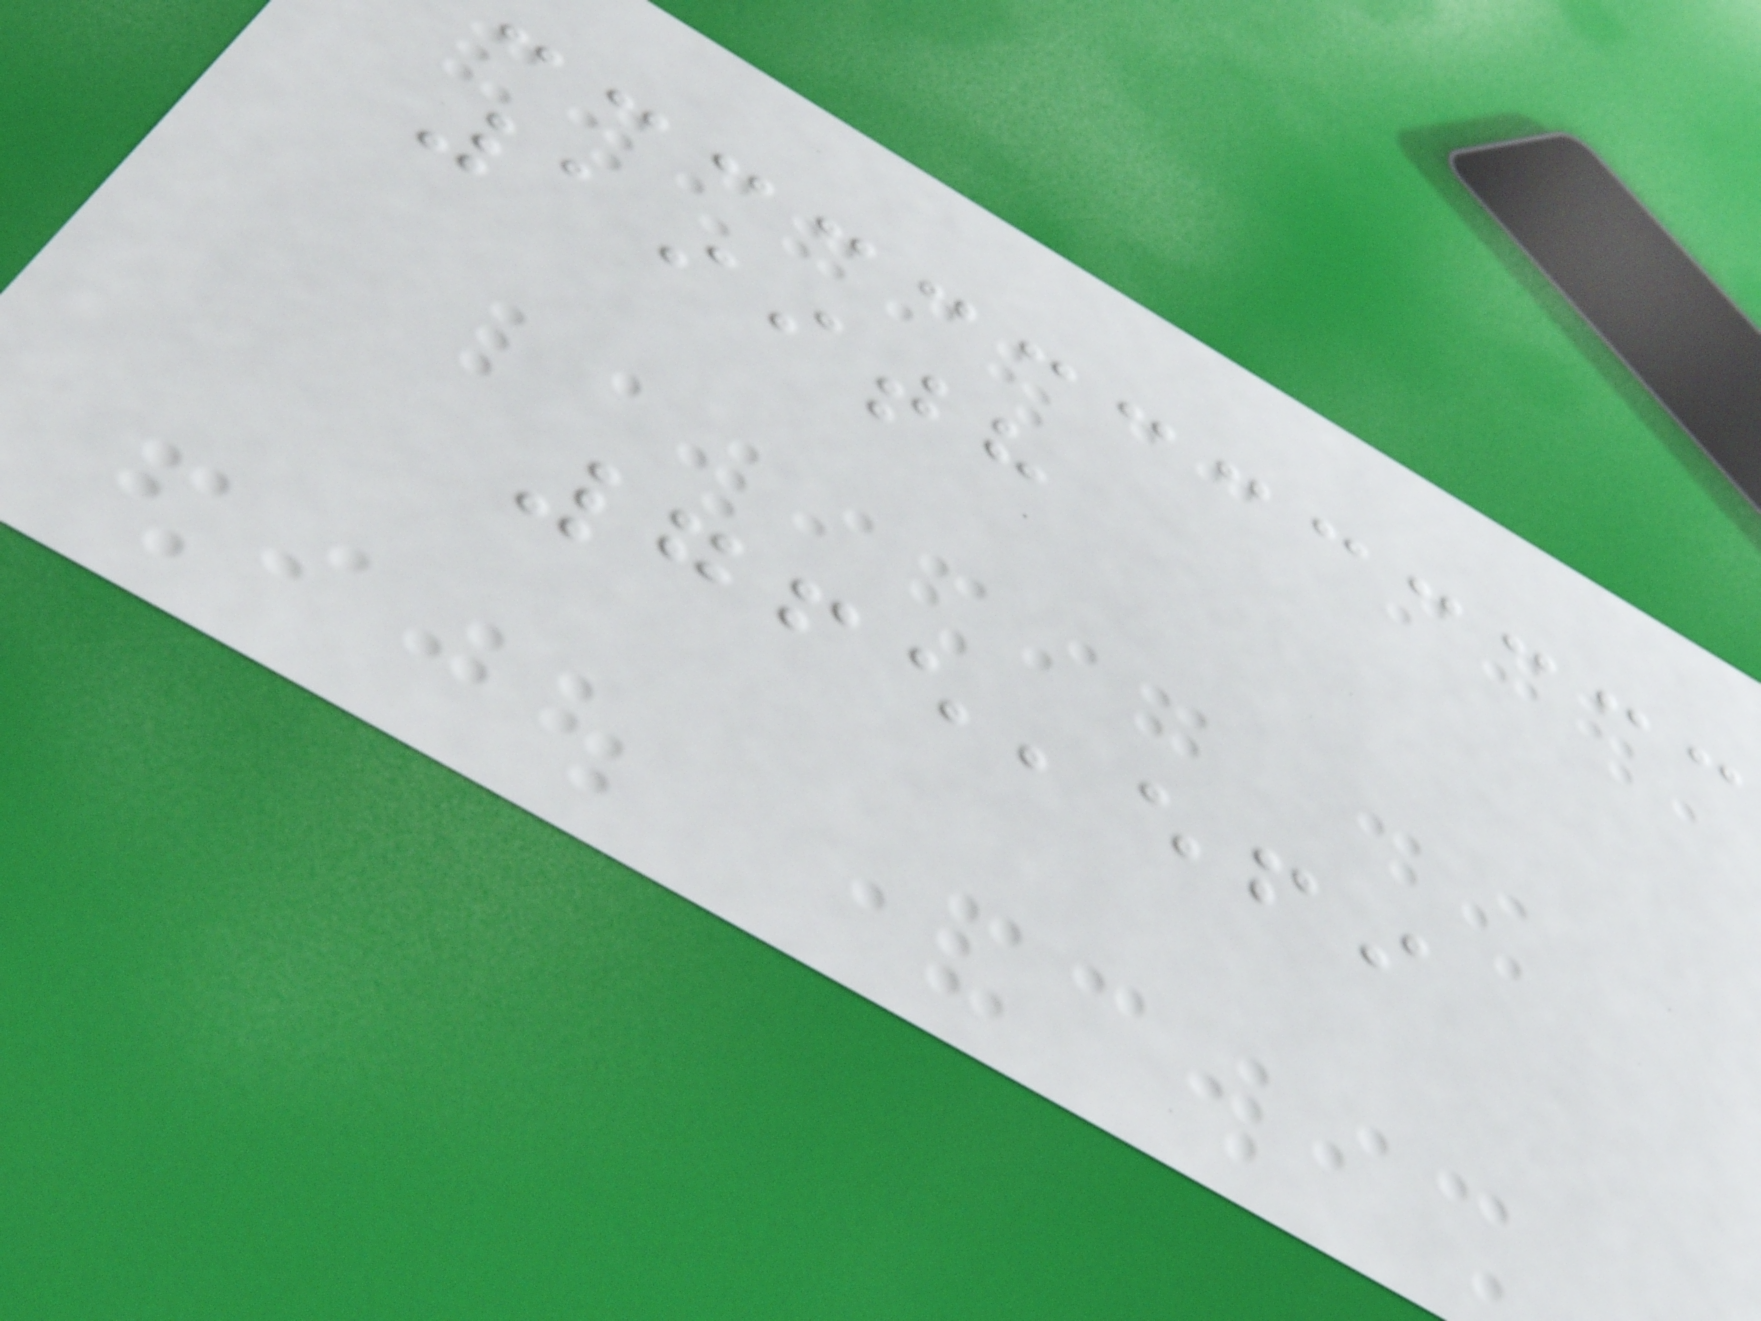199th
765,569
